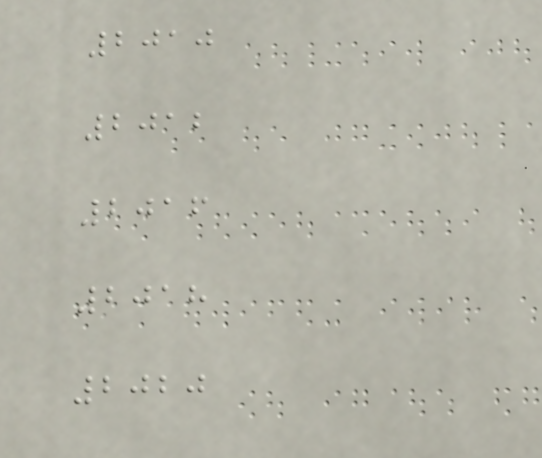2010
2012
2016
2018
2020
